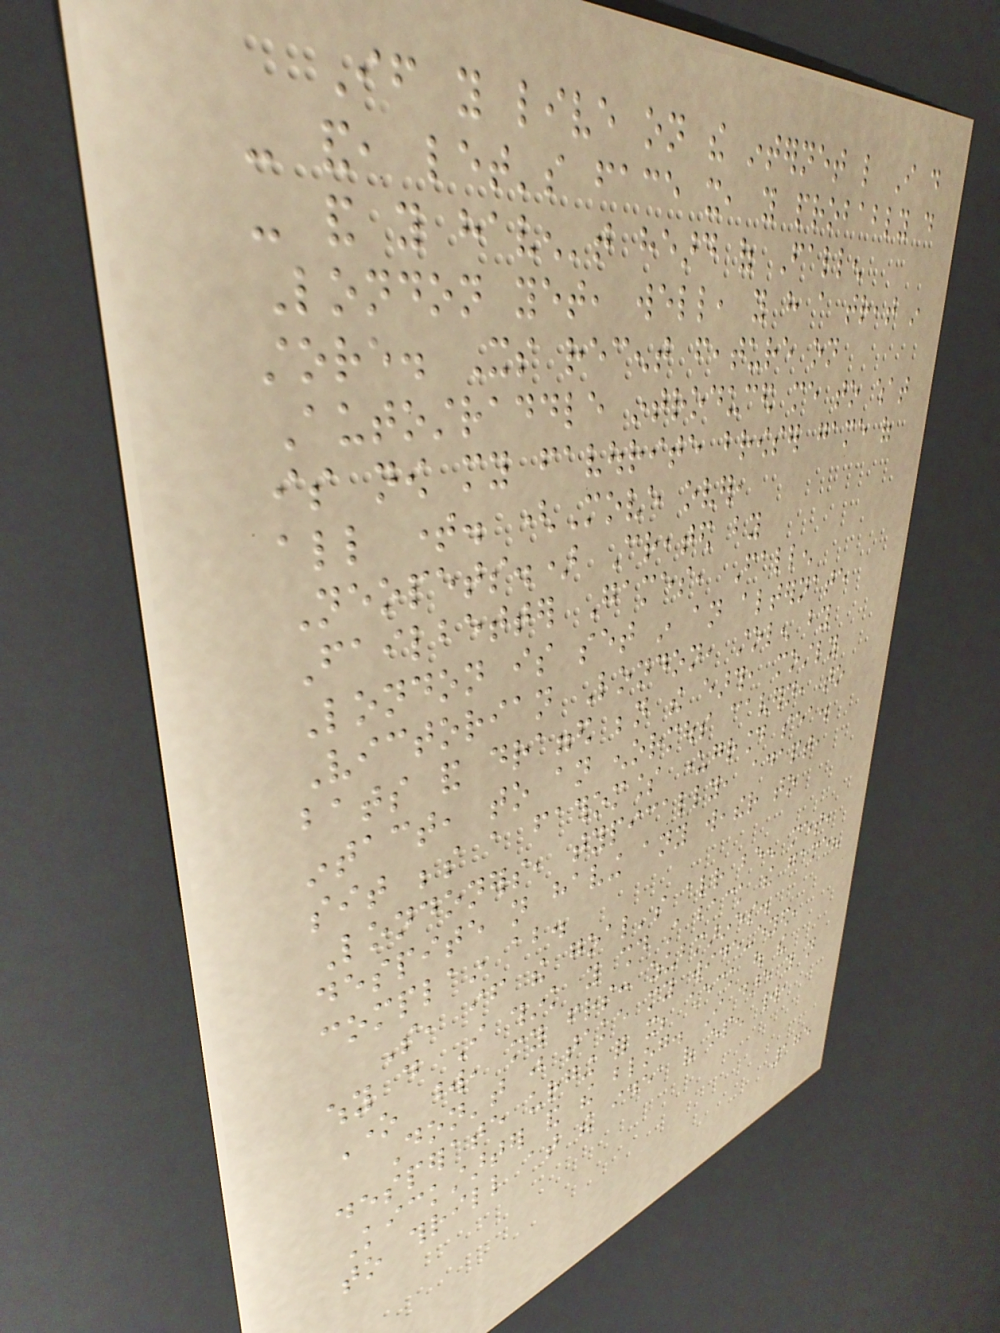If you live on the internet like I do
- and, let's face it, you probably do
- and you haven't heard of Fallen
London yet, well, you have a treat in
store. Its recent feature on
Autostraddle introduced me to what
is now my favourite browser game of
all time. (Move over,
Neopets.) Created by
Failbetter Games, Fallen
London is set in an alternate
Victorian London, stolen by
bats and dragged beneath the earth, mostly
intact, to an enormous cavern, to
sit beside a fathomless underground sea.
Londoners, typically, adapt,
despite not having any weather to
complain about.
So, if the goal's already been met,
why do I think you should still back the game?
One word, my friends: zubmarines.
Don't just take my wide-eyed,
desperate urging for it; check out the
Kickstarter and the blog. I dare you not
to thrill at the idea of open world,
175
